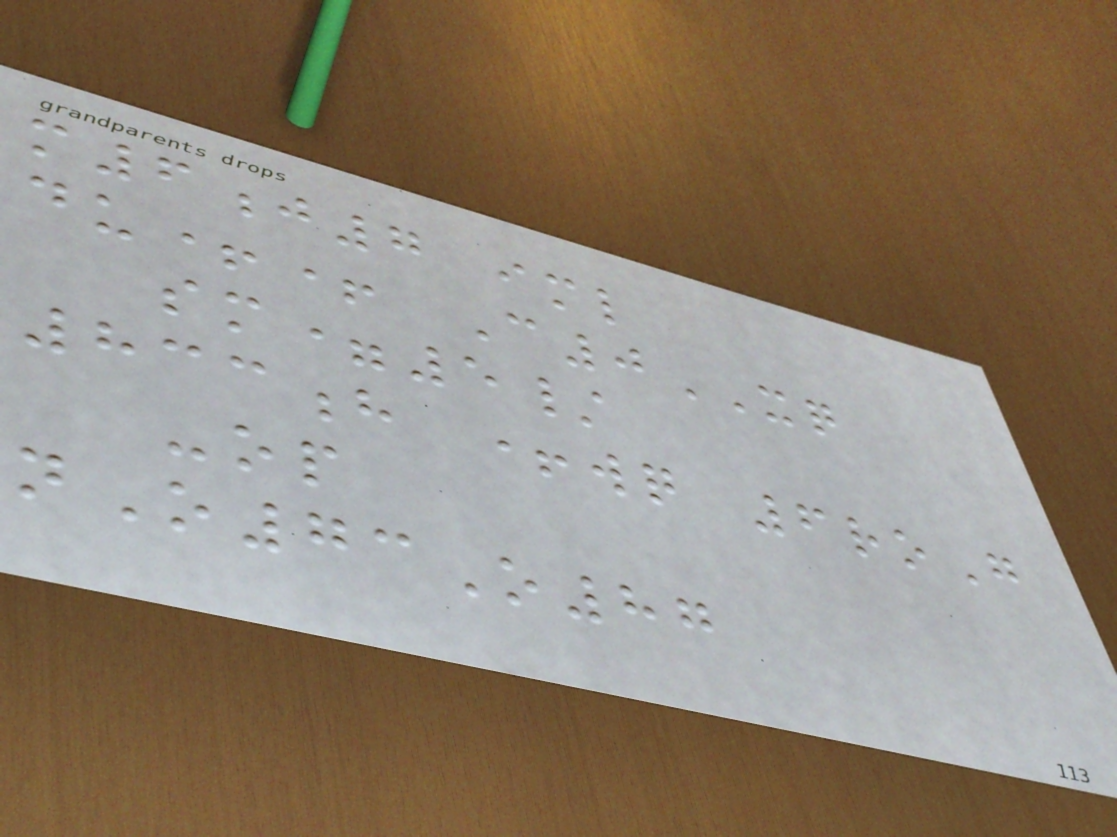m6j7 iml
du++ C0XQ
sm=5/
833h +wq 6roG
-op
nO73O87
